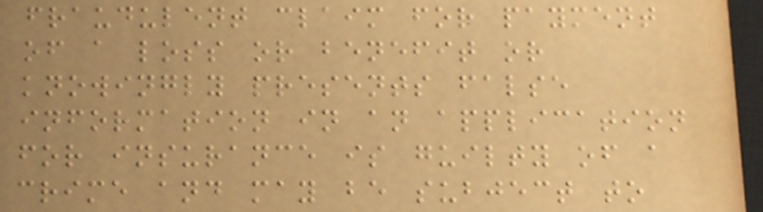fraudulent claim for payment
of a loss or benefit or
knowingly presents false
information in an application
for insurance is guilty of a
crime and may be subject to
